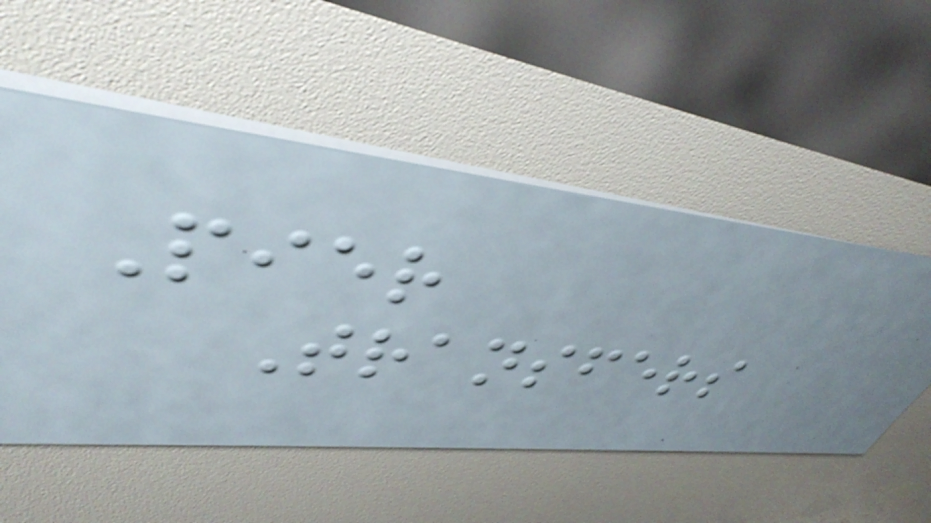Pier
Transfers
